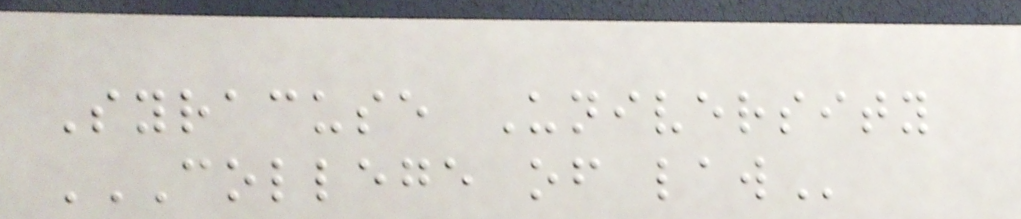Syracuse University
COLLEGE OF LAW
